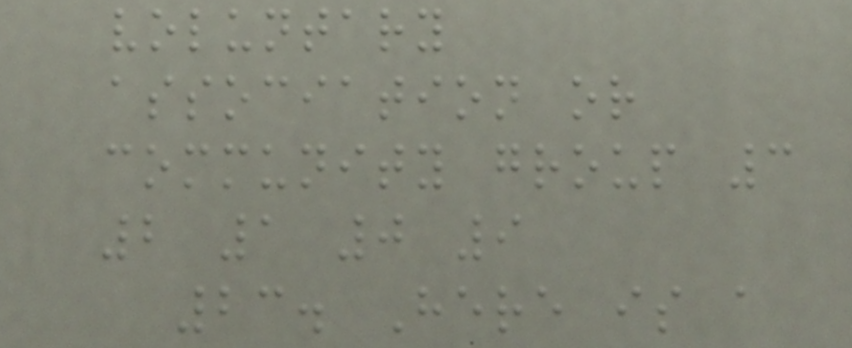voluntary
association or
community group 3
2 1 0 9
23. Here is a
